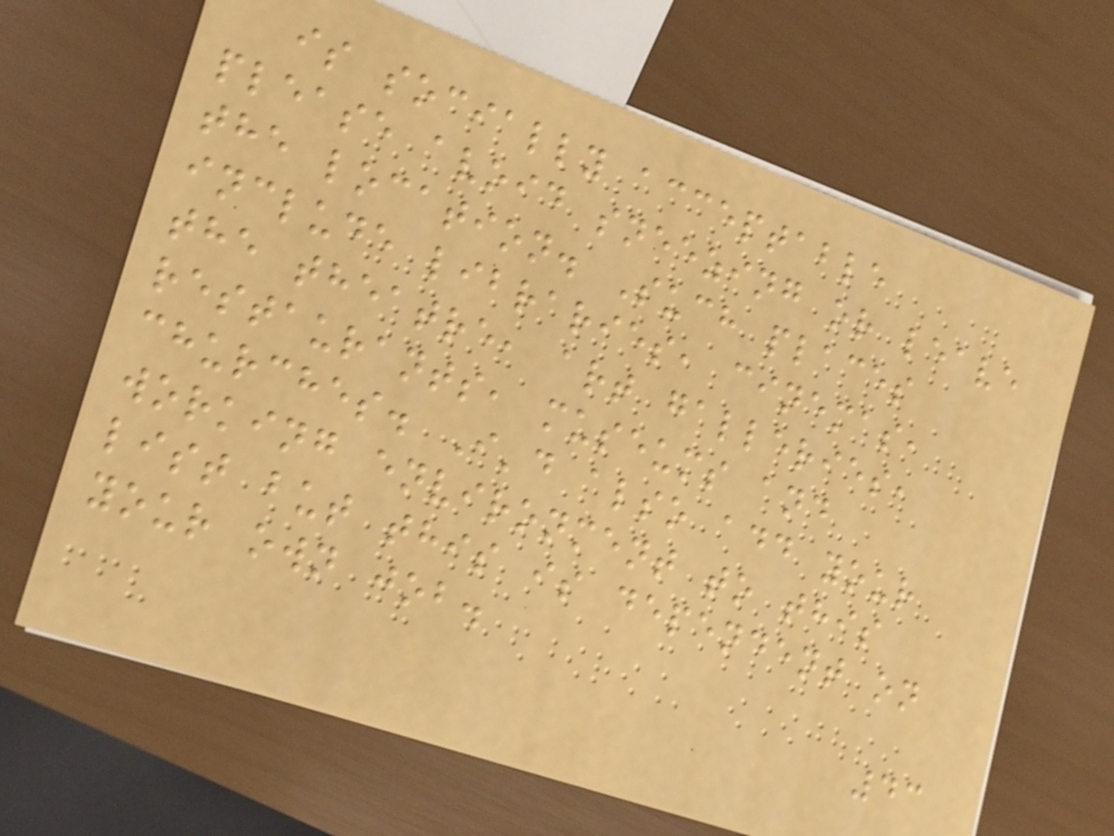is socially acceptable
please avoid sneezing or leave
the location. Such places
include libraries, cinemas,
the theatre, art galleries,
restaurants, museums and
churches. I'd also add your
working environment to this
list but this is dependent on
your own job.
43
